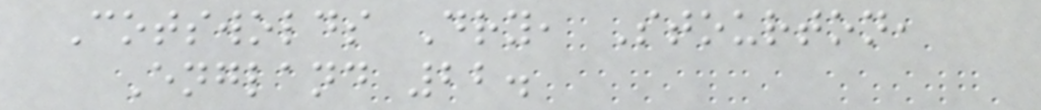Cotswolds Dry, Stourton,
England 22.
